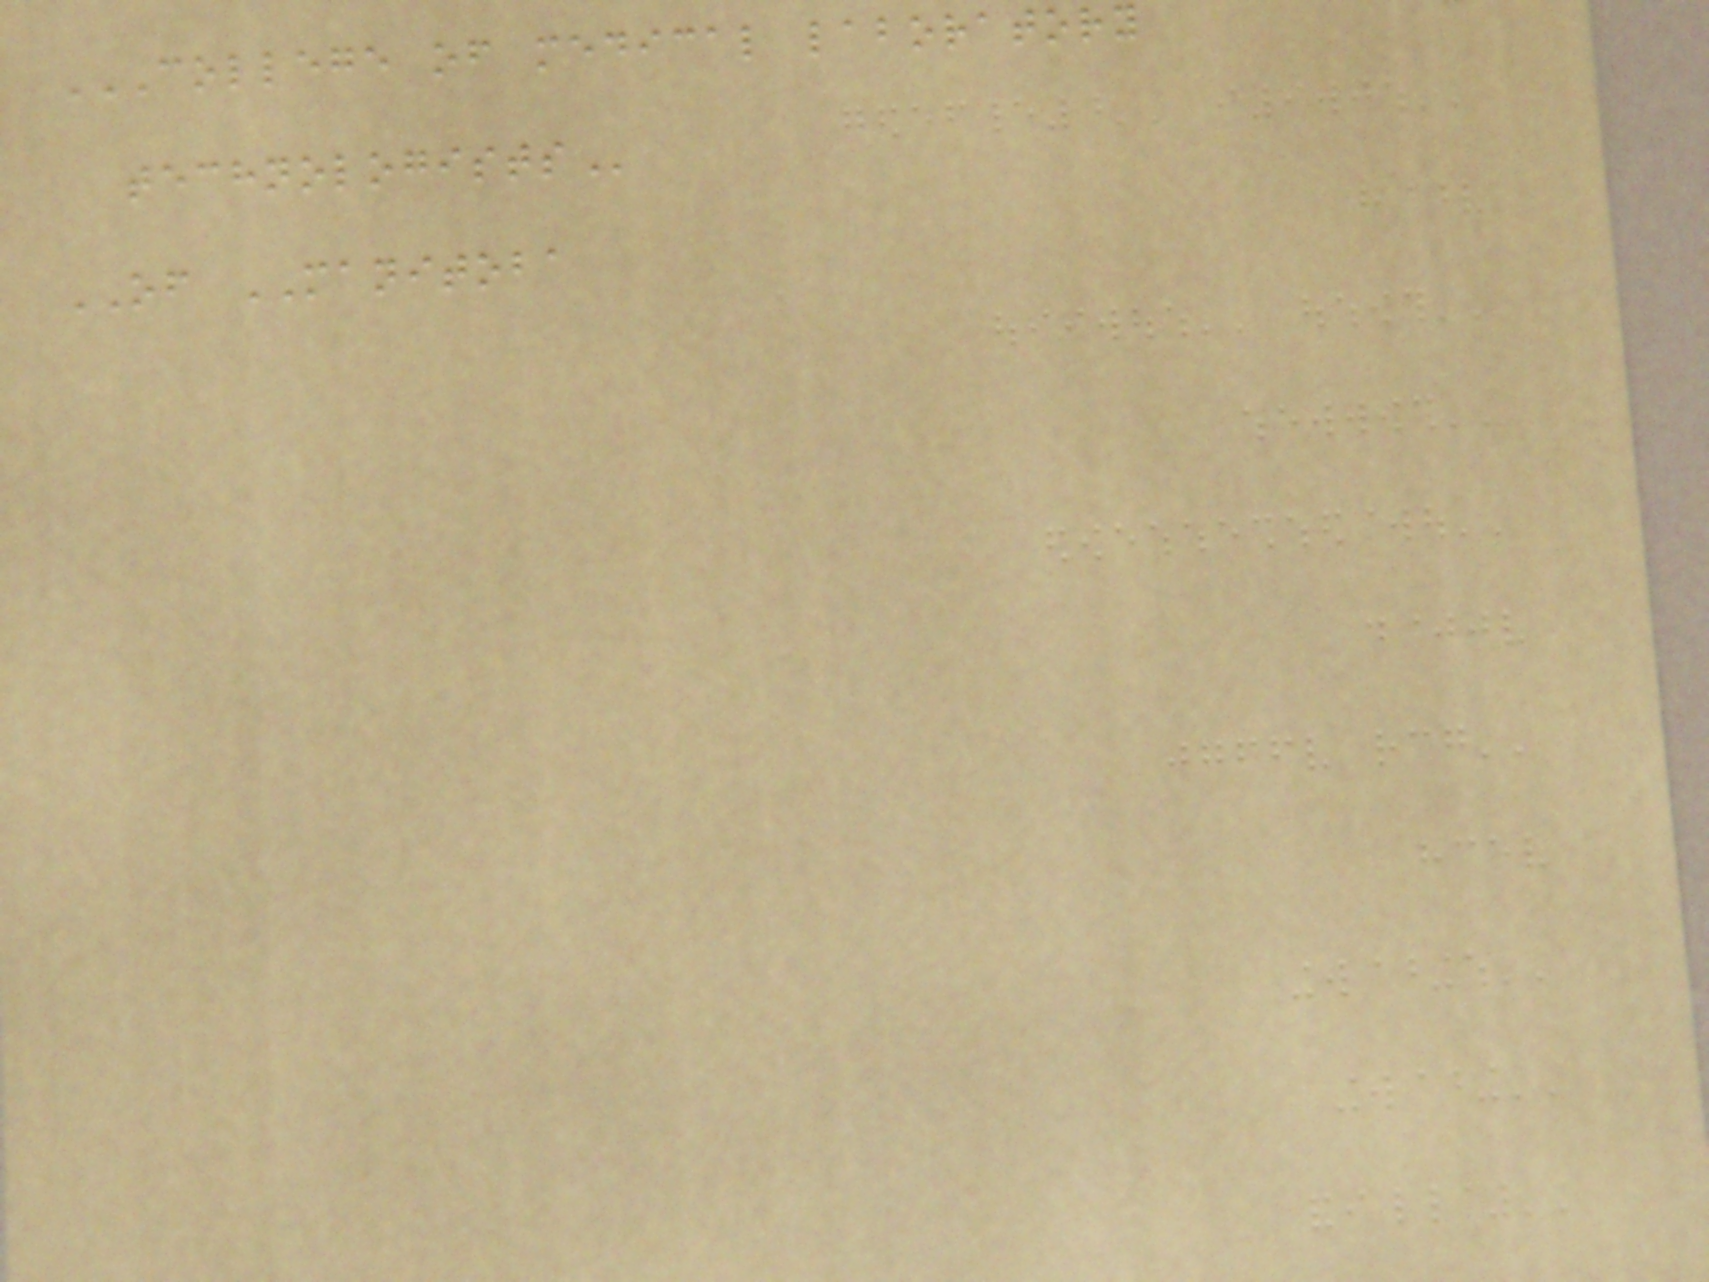COLLEGE OF MEDICAL LABORATORY
OF MANITOBA
